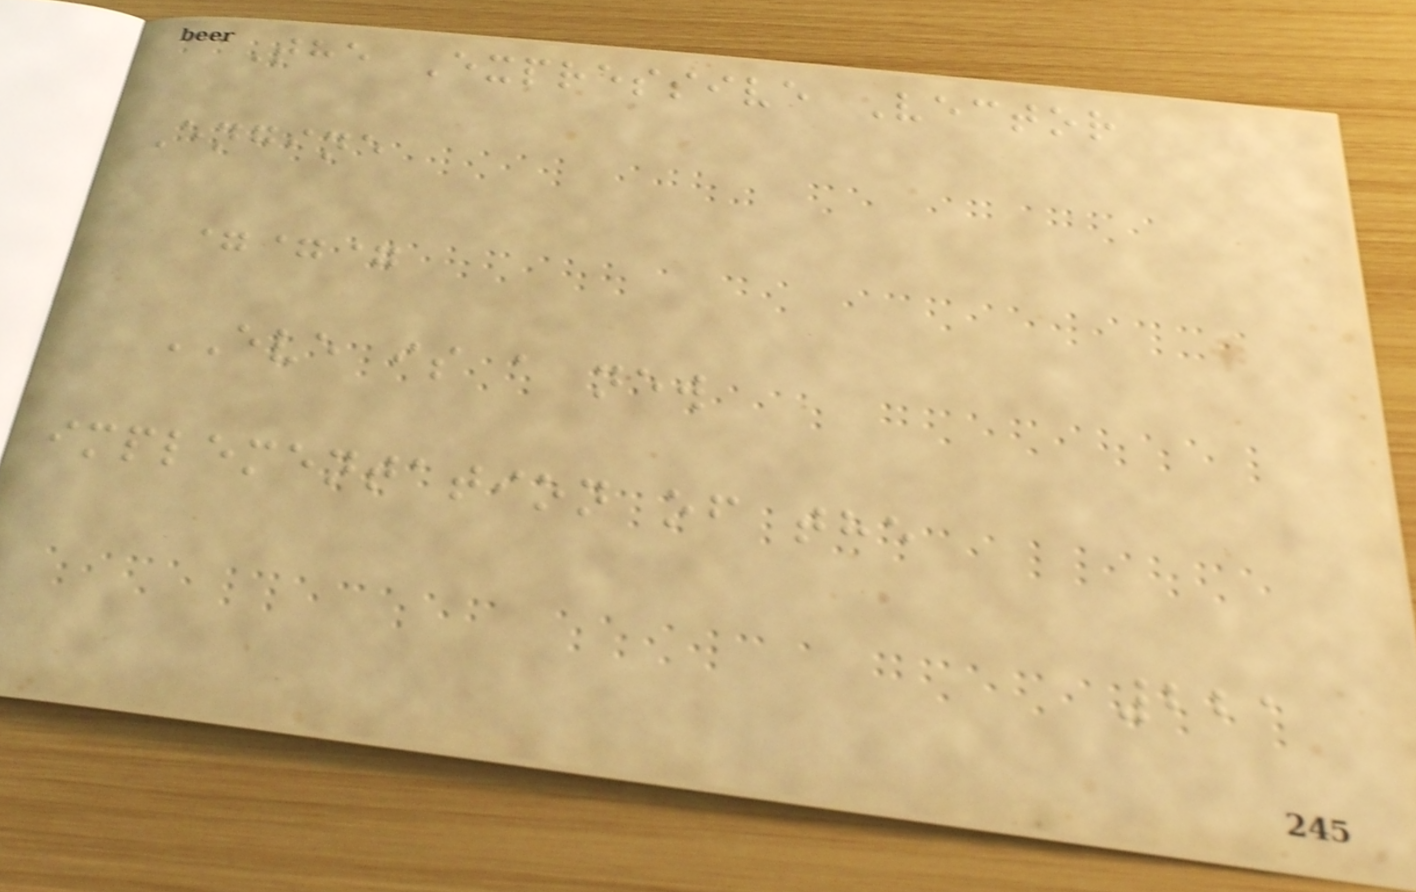The Expressive Vector
Engine
===
EVE is a new
implementation of the
221
